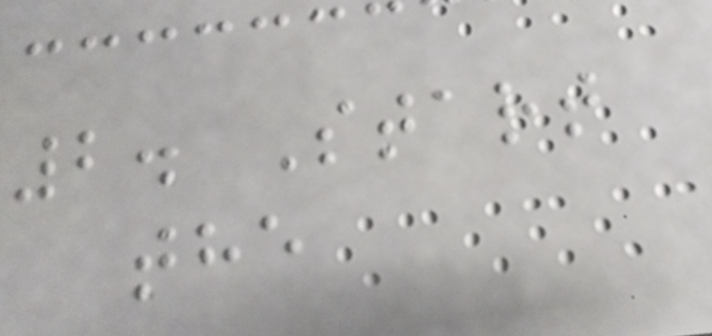2. Start
the
